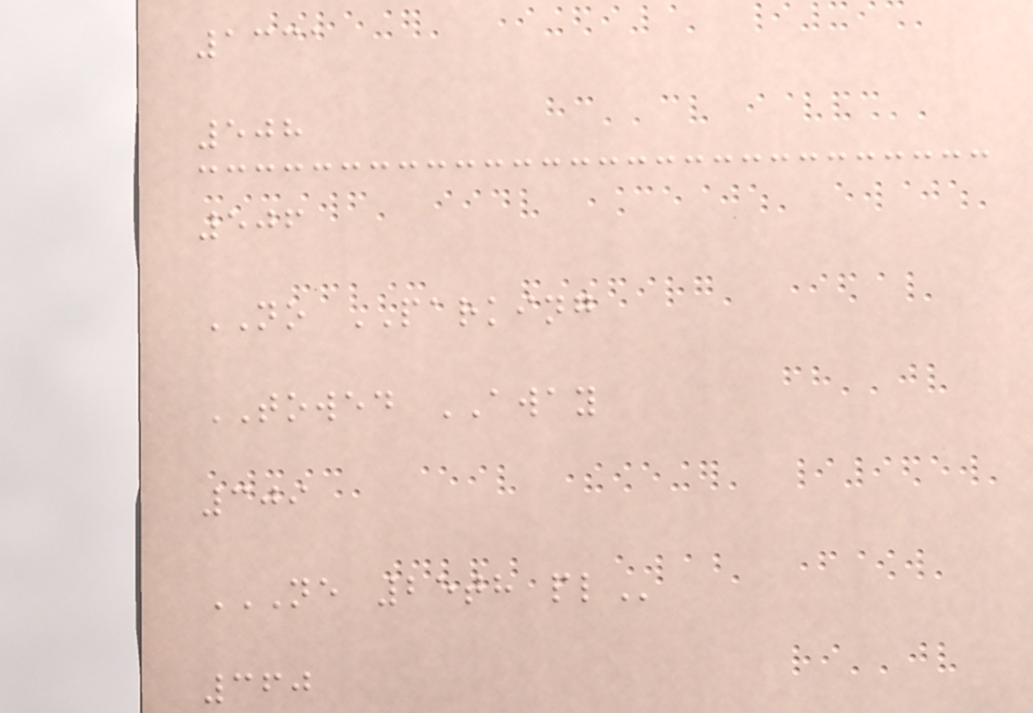1331
508
506
NO PARKING
TOWED AWAY
309
NE 25TH PL
360
